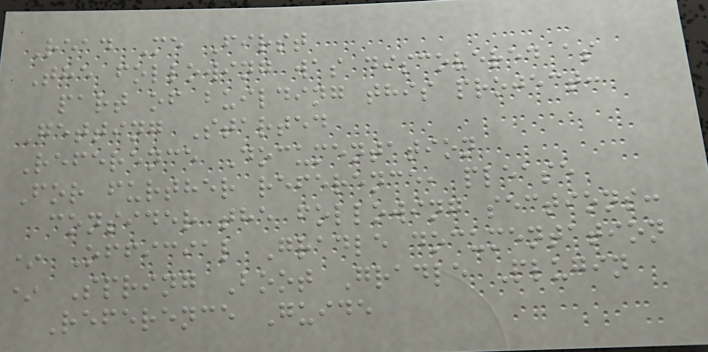Read Me First
The following was discovered as
part of building this project:
Getting Started
Reference Documentation
For further reference, please
consider the following sections:
* Official Gradle documentation
* Spring Boot Gradle Plugin
Reference Guide
